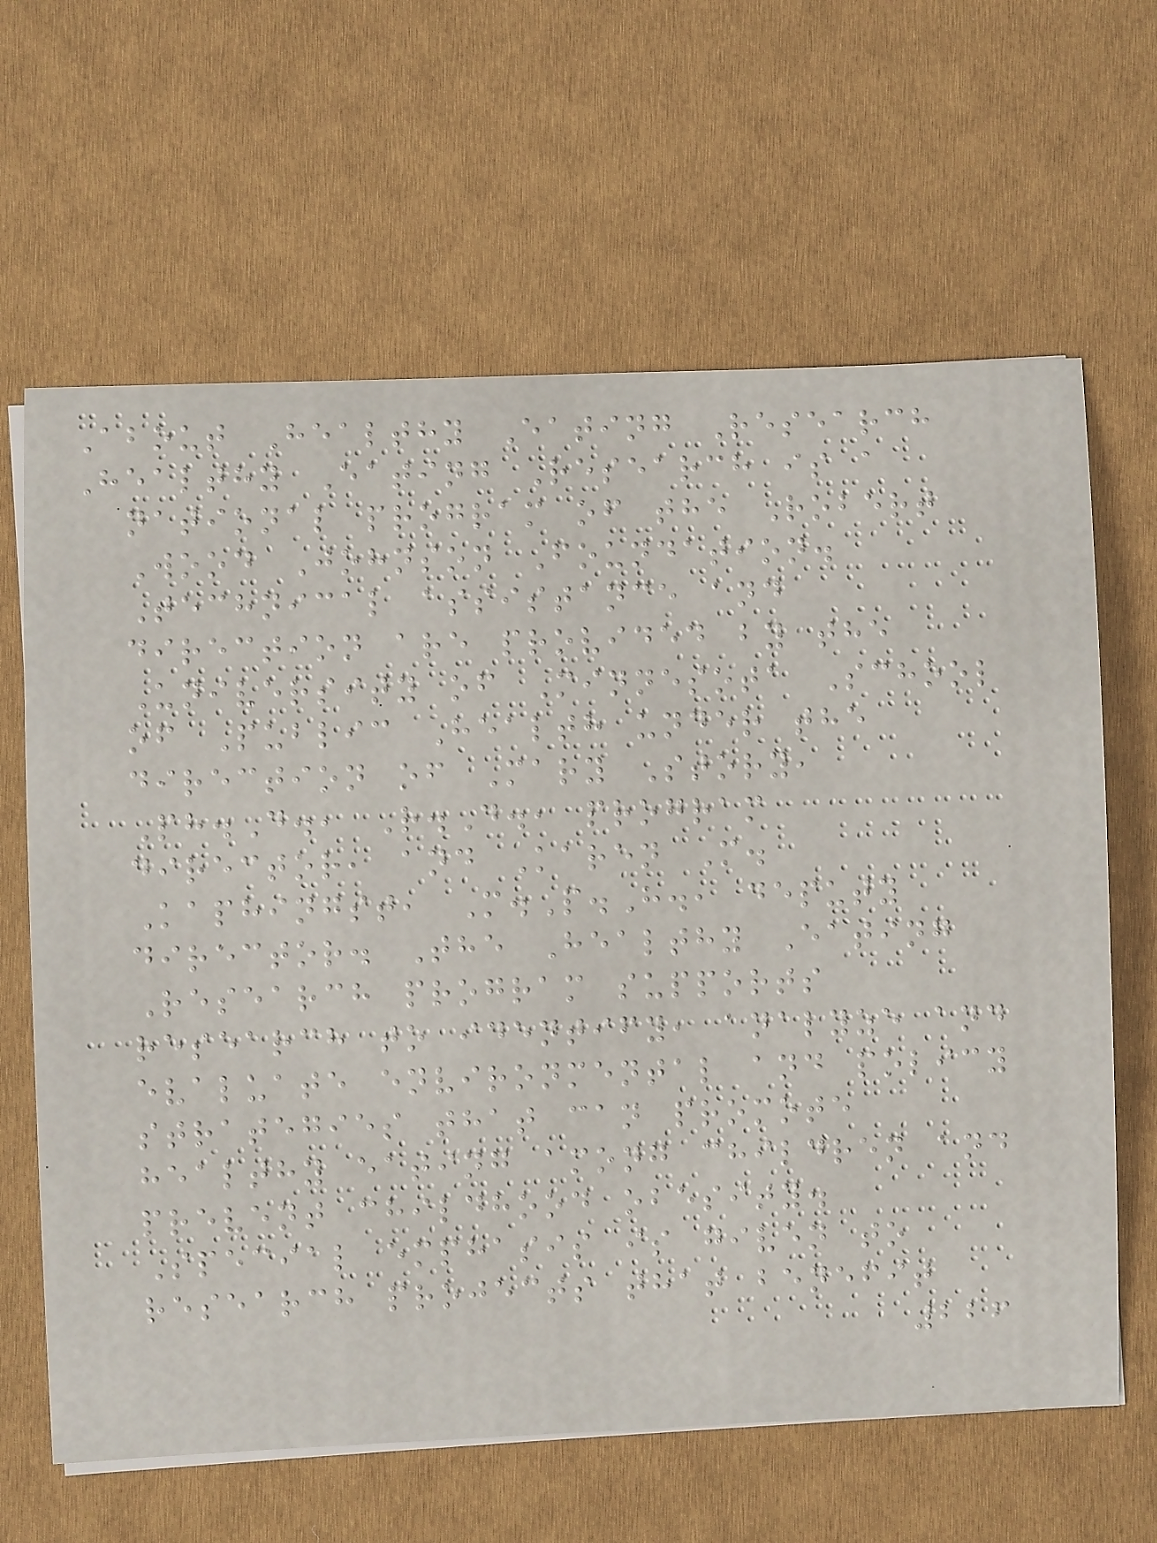About Healthy Eating Research
Healthy Eating Research is a
national program of the Robert
Wood Johnson Foundation.
Technical assistance and
direction are provided by the
University of Minnesota School
of Public Health under the
direction of Mary Story,
Ph.D., R.D., program
director, and Karen M.
Kaphingst, M.P.H., deputy
director. The Healthy Eating
Research program supports
research to identify, analyze and
evaluate environmental and policy
strategies that can promote
healthy eating among children and
prevent childhood obesity.
Special emphasis is given to
research projects that benefit
226
